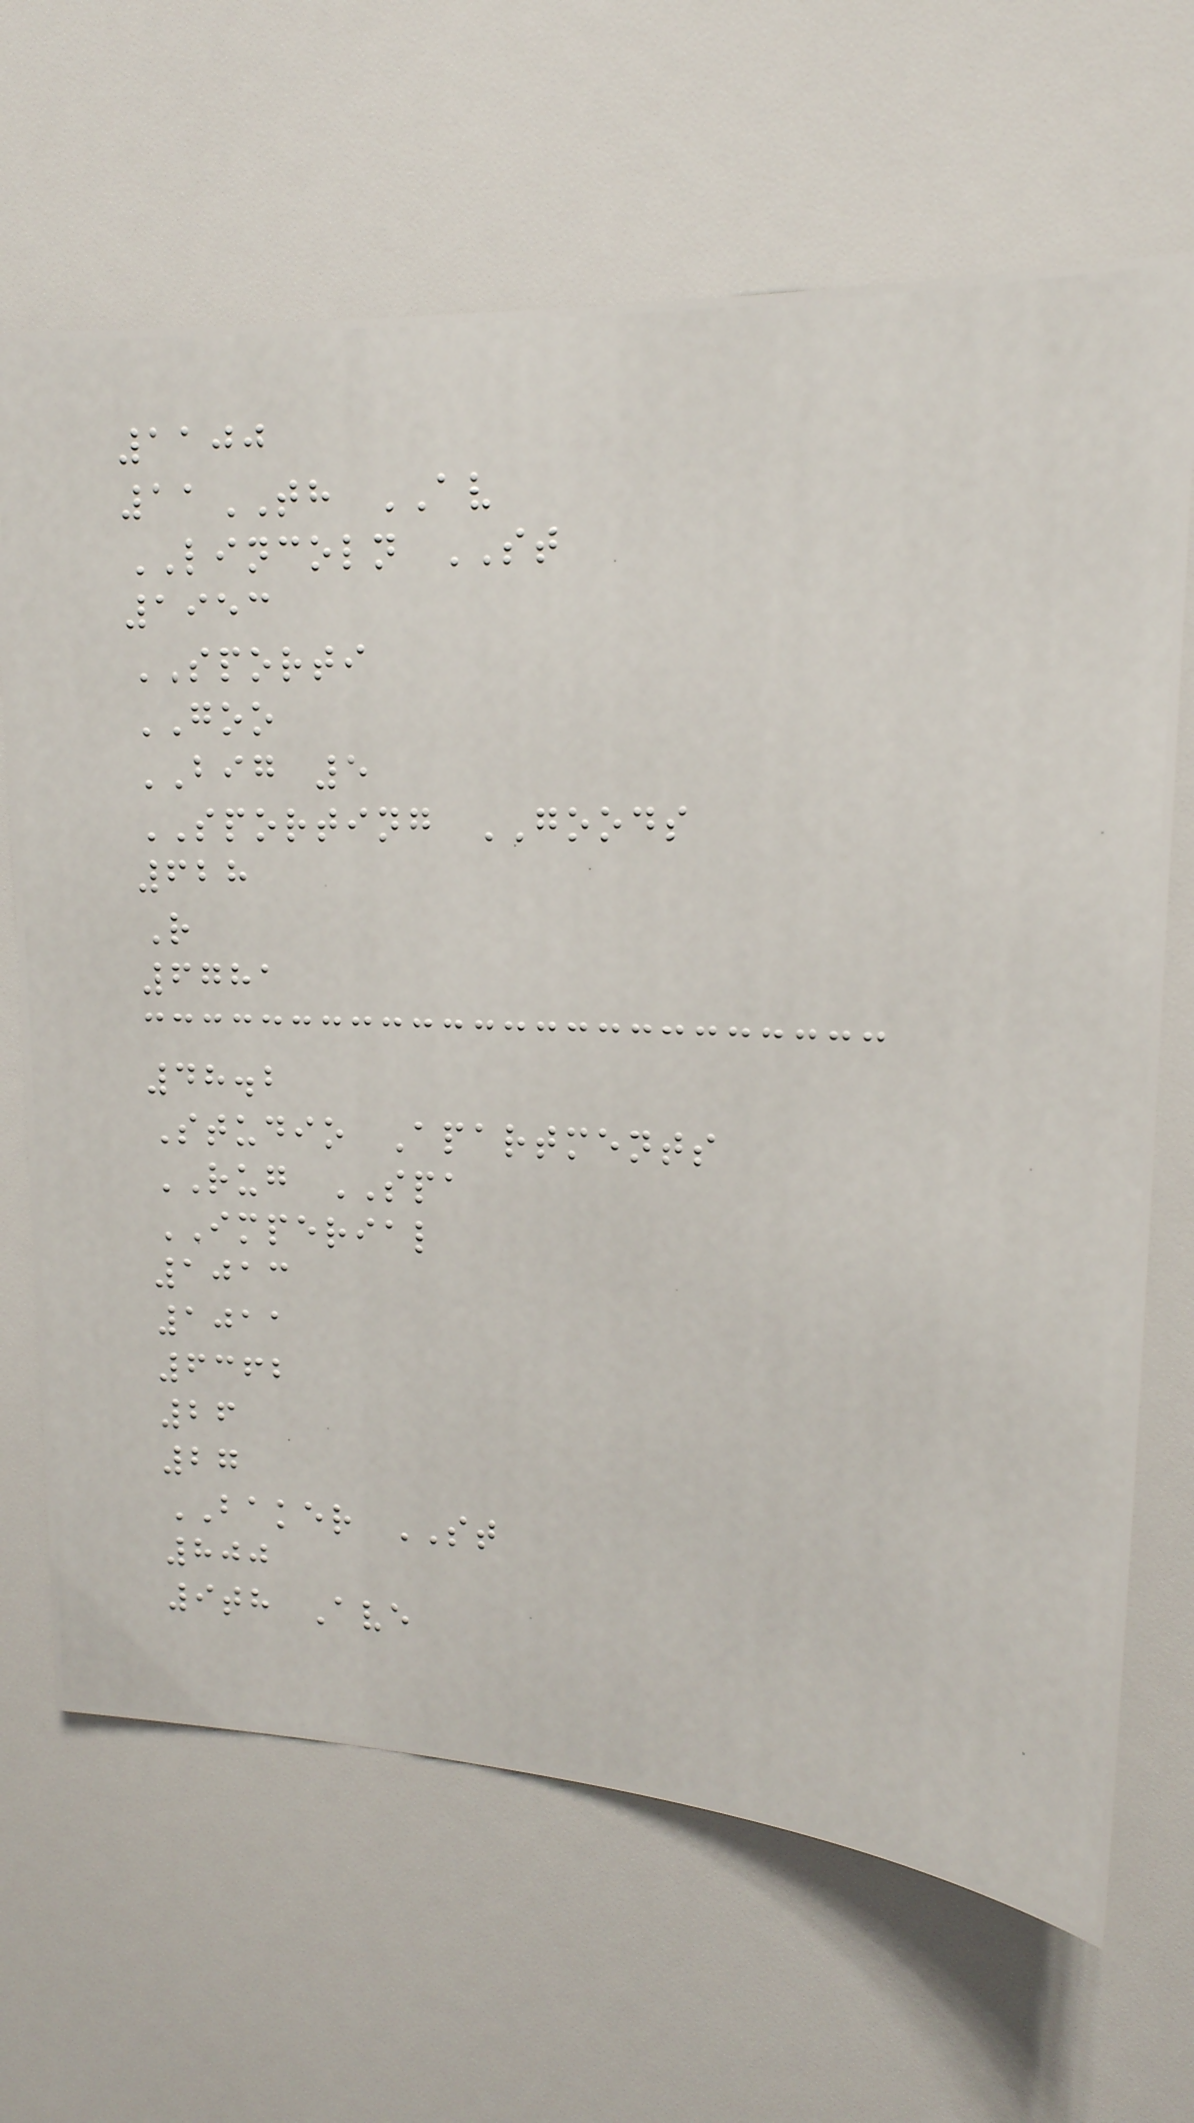1100
11TH AV
LINCOLN ST
1953
SPORTI
GOO
BIG 5
SPORTING GOODS
628
R
6781
48.2
Studio Apartments
RUG SPA
IMPERIAL
1013
1011
6362
26
27
BAKER ST
800
9th Ave
